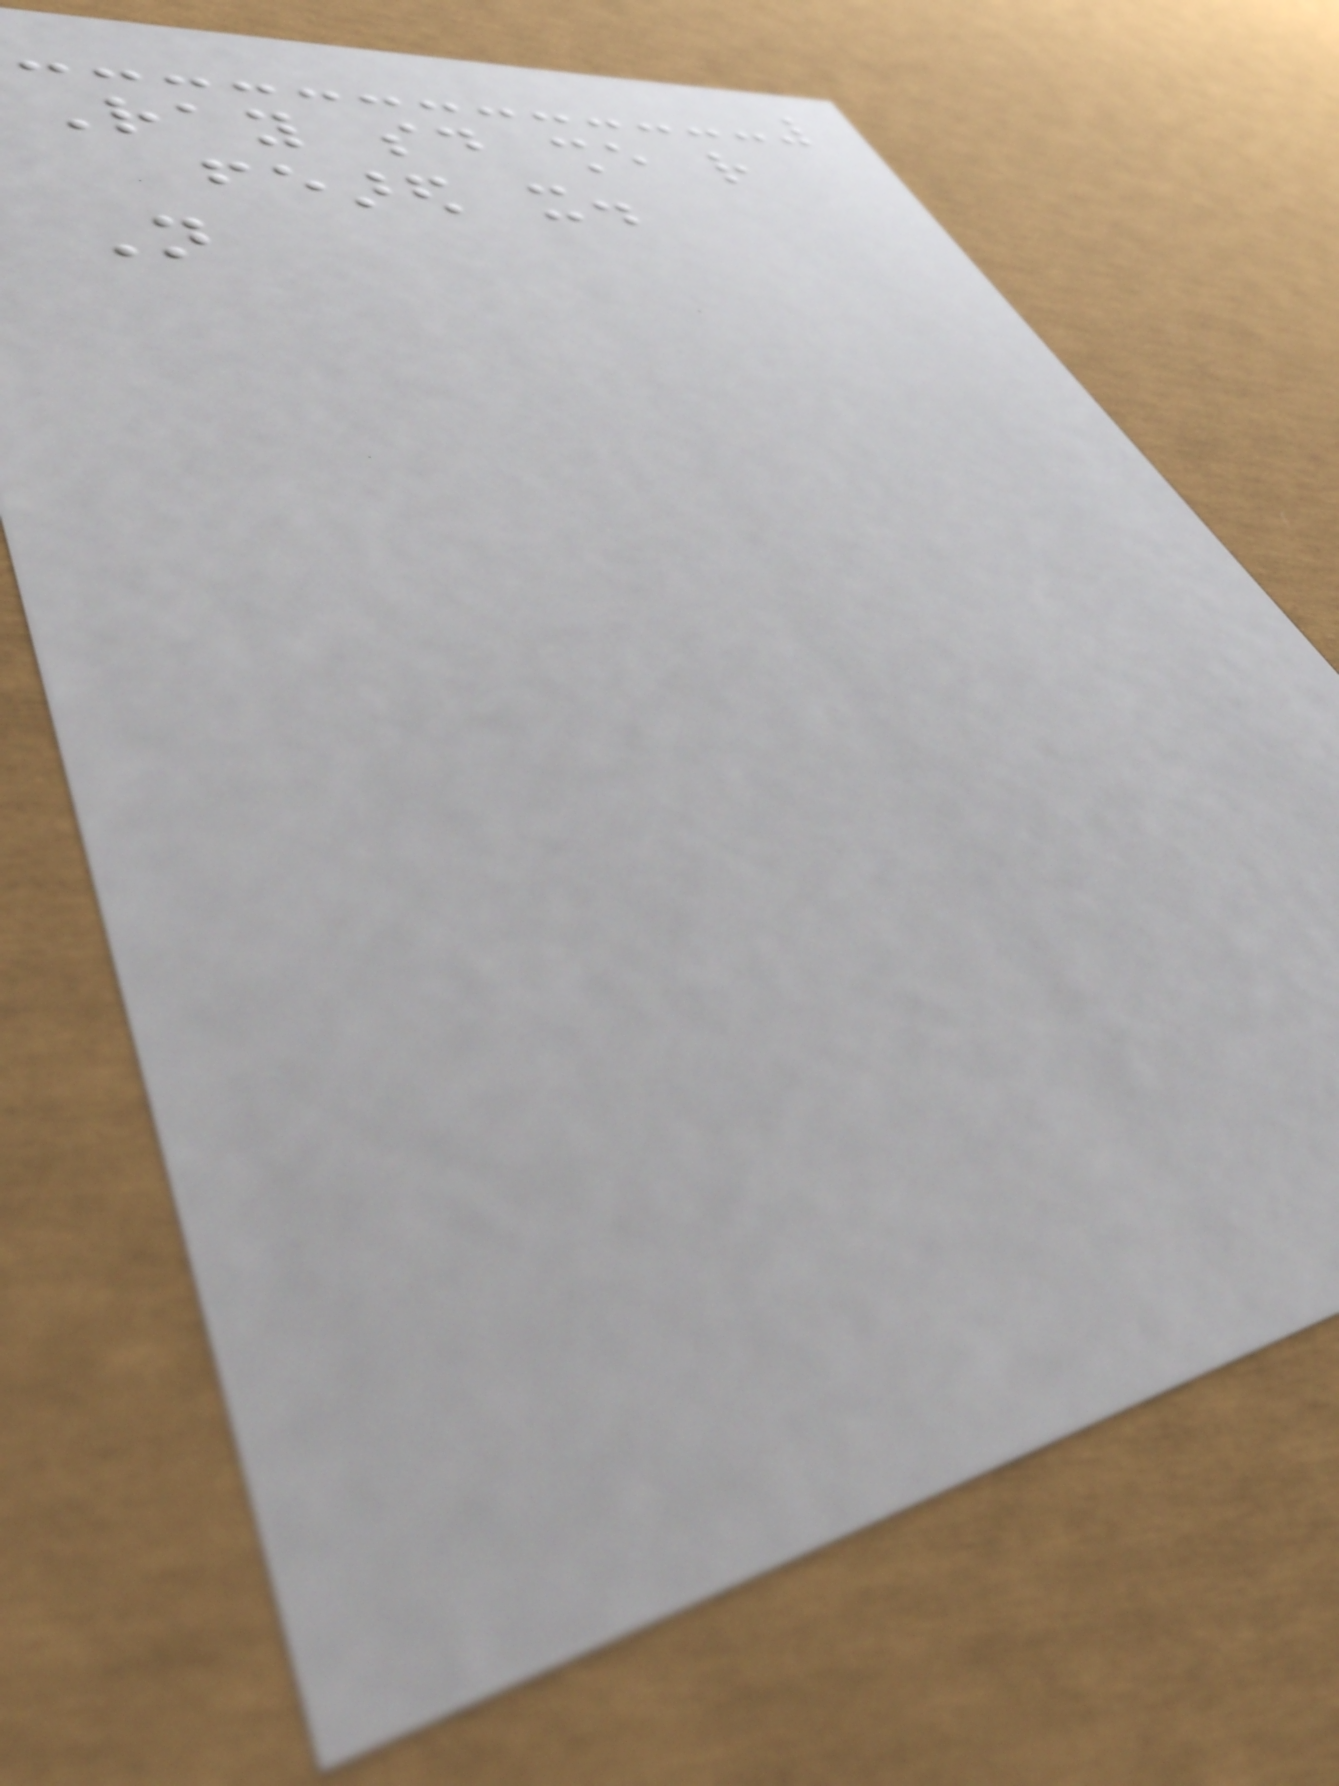Ray said she rather
feared it.
Not
